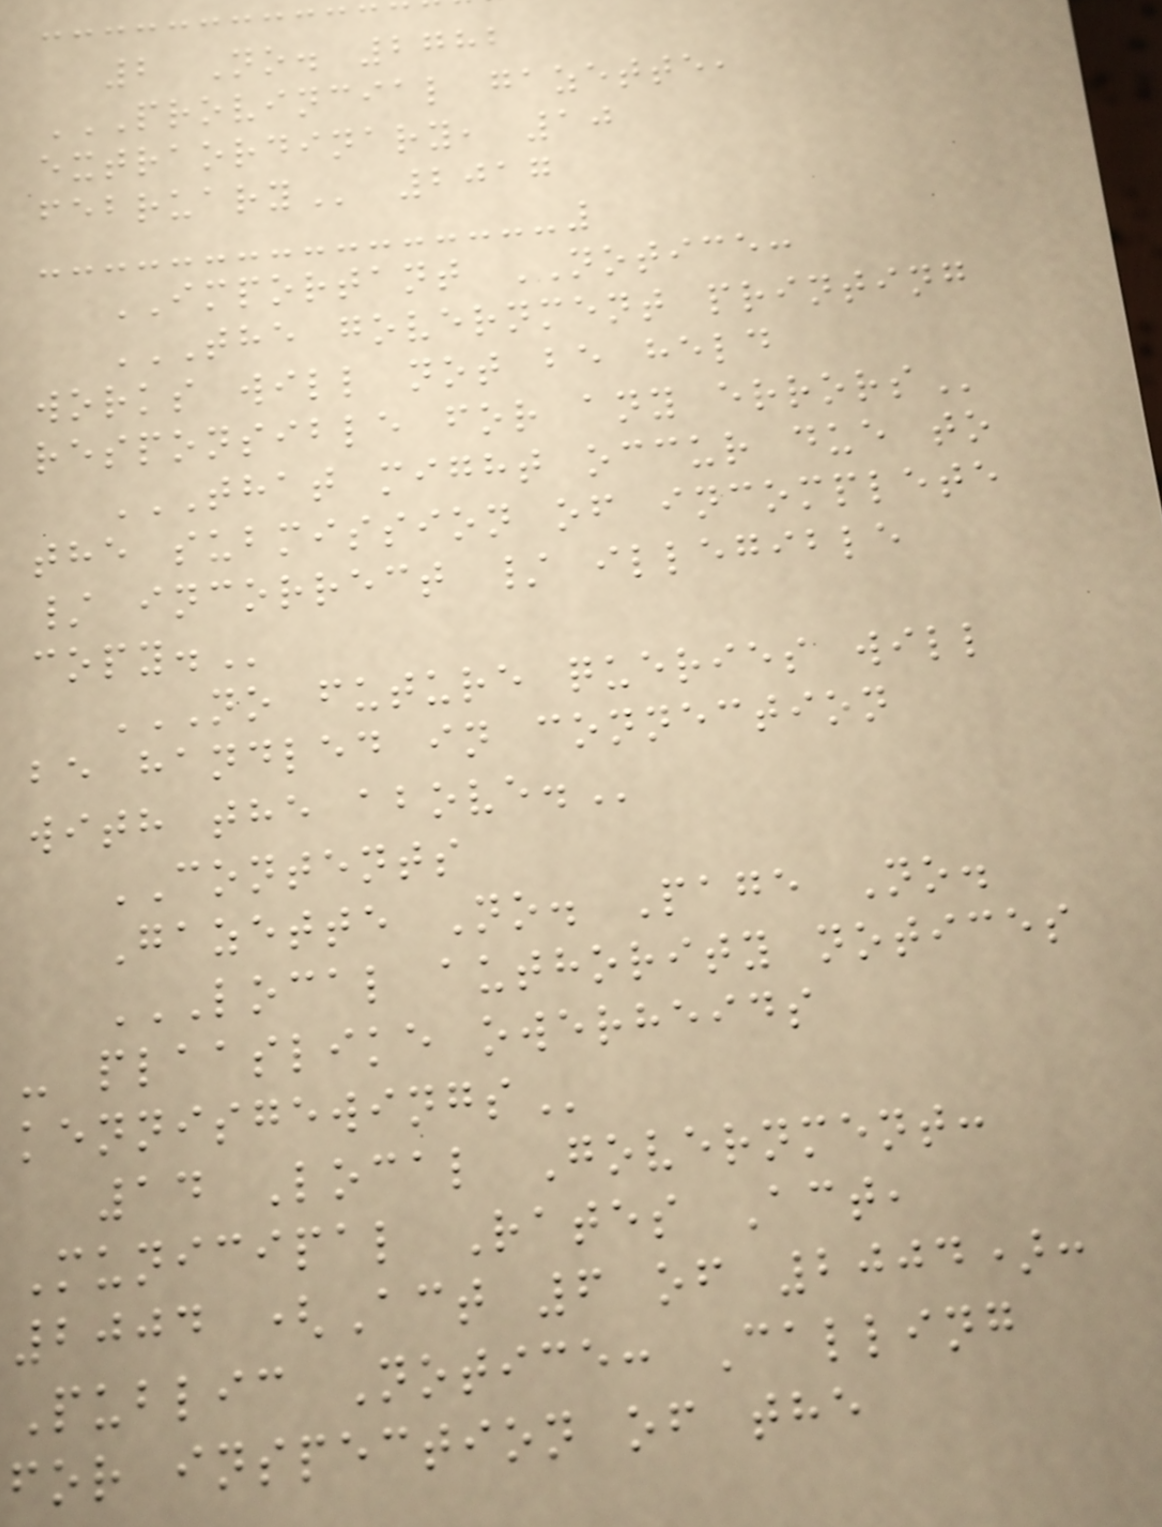2 No. 2782
PROVINCIAL GAZETTE,
EXTRAORDINARY, 10
FEBRUARY 2017
IMPORTANT NOTICE:
THE GOVERNMENT PRINTING
WORKS WILL NOT BE HELD
RESPONSIBLE FOR ANY ERRORS
THAT MIGHT OCCUR DUE TO
THE SUBMISSION OF INCOMPLETE
/ INCORRECT / ILLEGIBLE
COPY.
NO FUTURE QUERIES WILL
BE HANDLED IN CONNECTION
WITH THE ABOVE.
CONTENTS
Gazette No. Page No.
LOCAL AUTHORITY NOTICES
- PLAASLIKE OWERHEIDS
KENNISGEWINGS
14 Local Government:
Municipal Rates Act,
2004 (Act 6 of 2004):
Public Notice: Calling
for inspection of the
